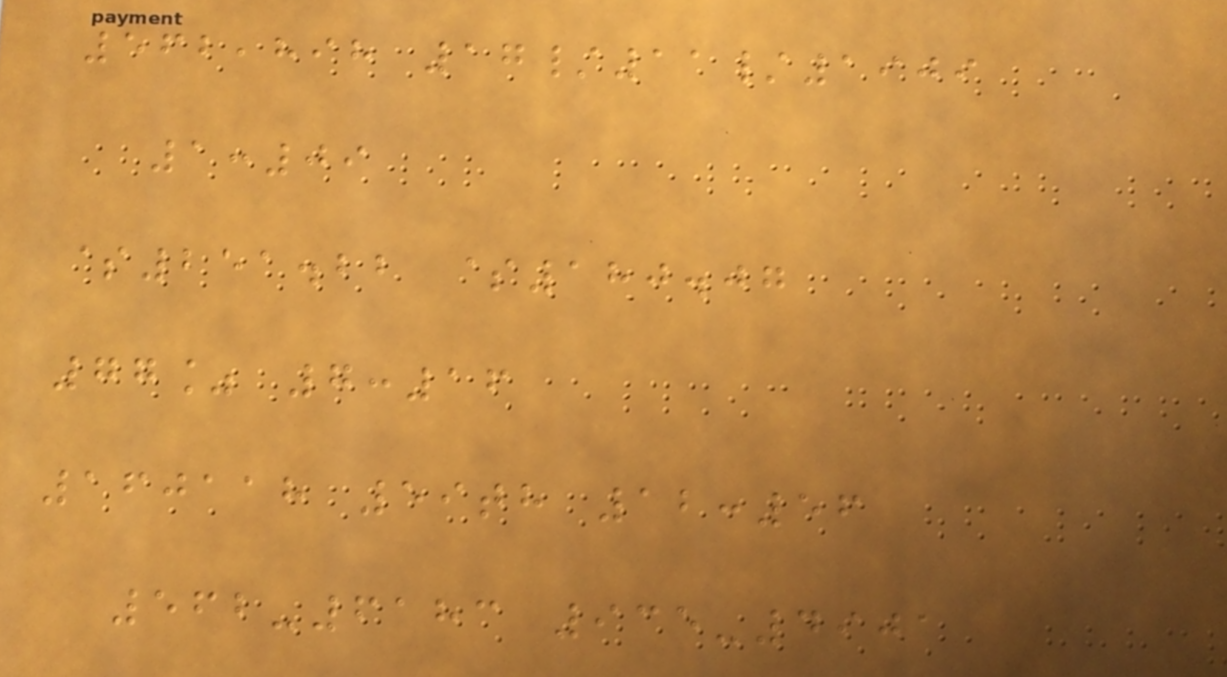562,898 17/11/1909
1:09
$251.22 $180.07
77% 7:16
160118 59th 12:56
562-6183 935-4901
